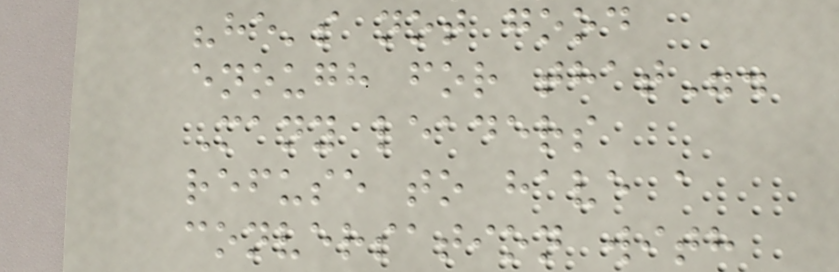"he's not good
enough for that".
Many leaders
refuse to have a
conversation with
